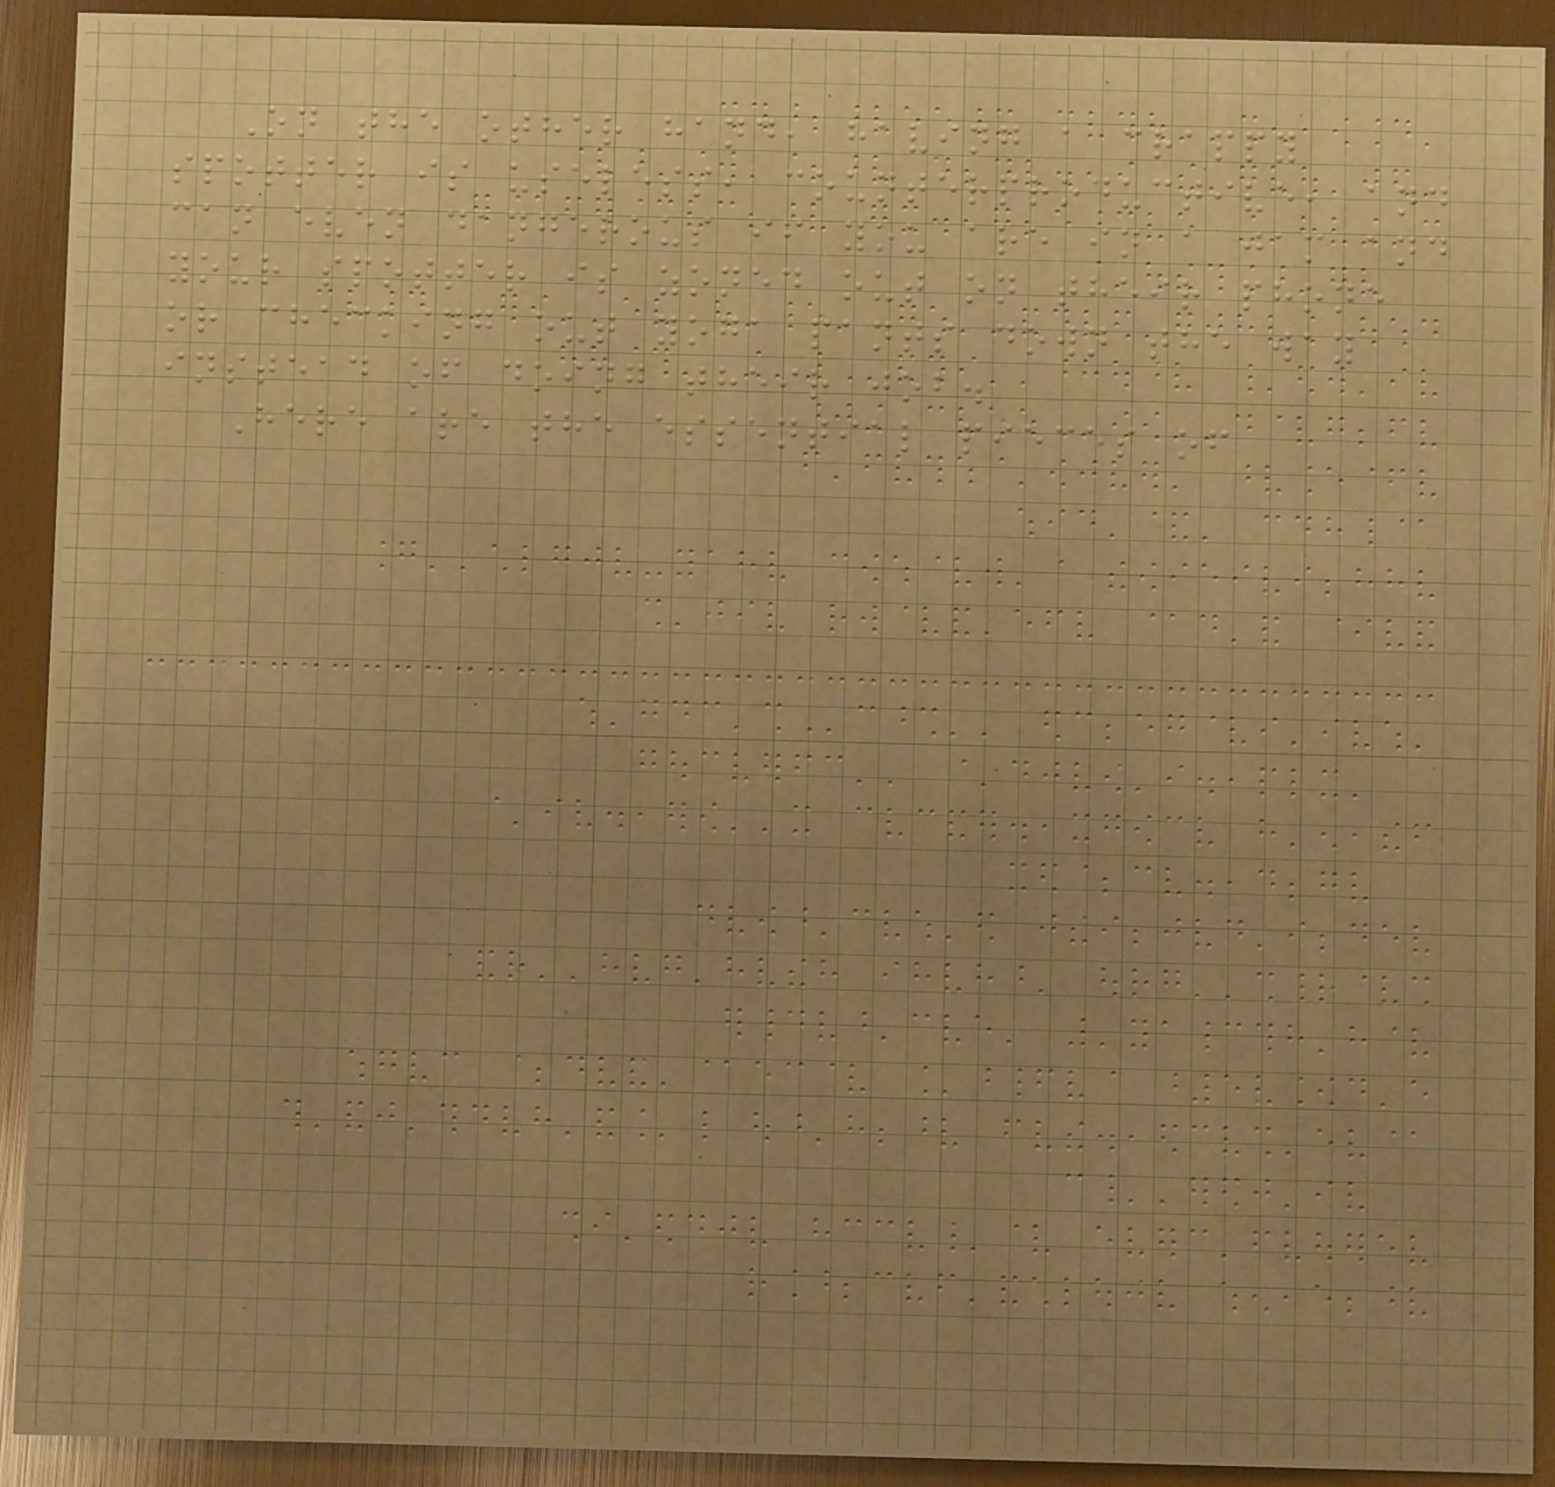On the other hand, having a crappy
spotter is useless, counterproductive, and
can even dangerous if you are in a jam and
your spotter is zoned out on their phone
or checking out yoga pants down the way
instead of doing their job.
Here are the essential pieces of
